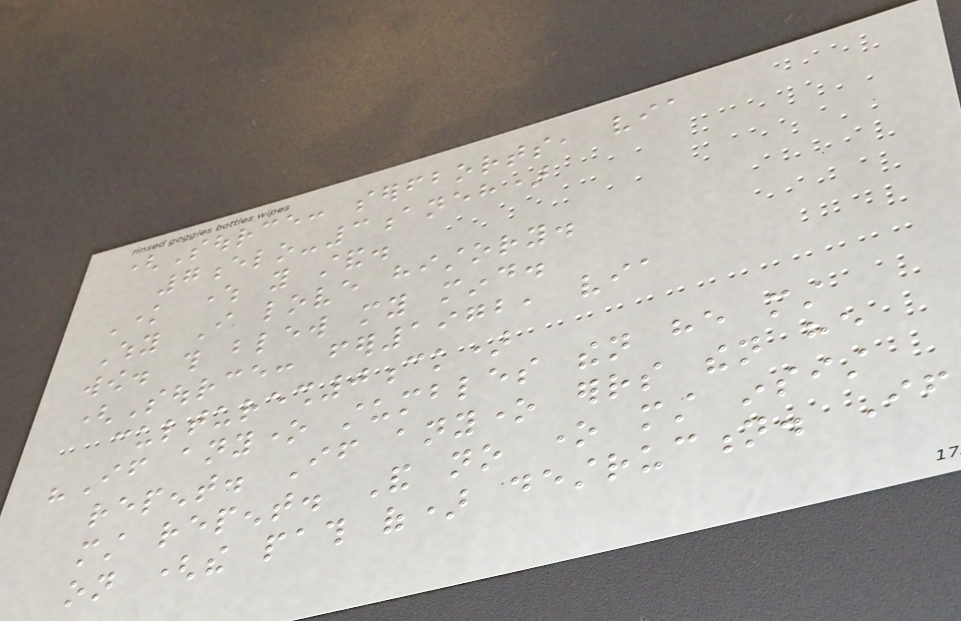(Source: serfborts, via
7elo-3aneh)
Know where you stand.
Why I love history.
wow. this blew my mind.
(Source: fer1972, via
culturesh0ck)
"If anyone stumbles then he must
repent. If anyone errs then he
must repent. And no one must insist
on (the path of) destruction. If
